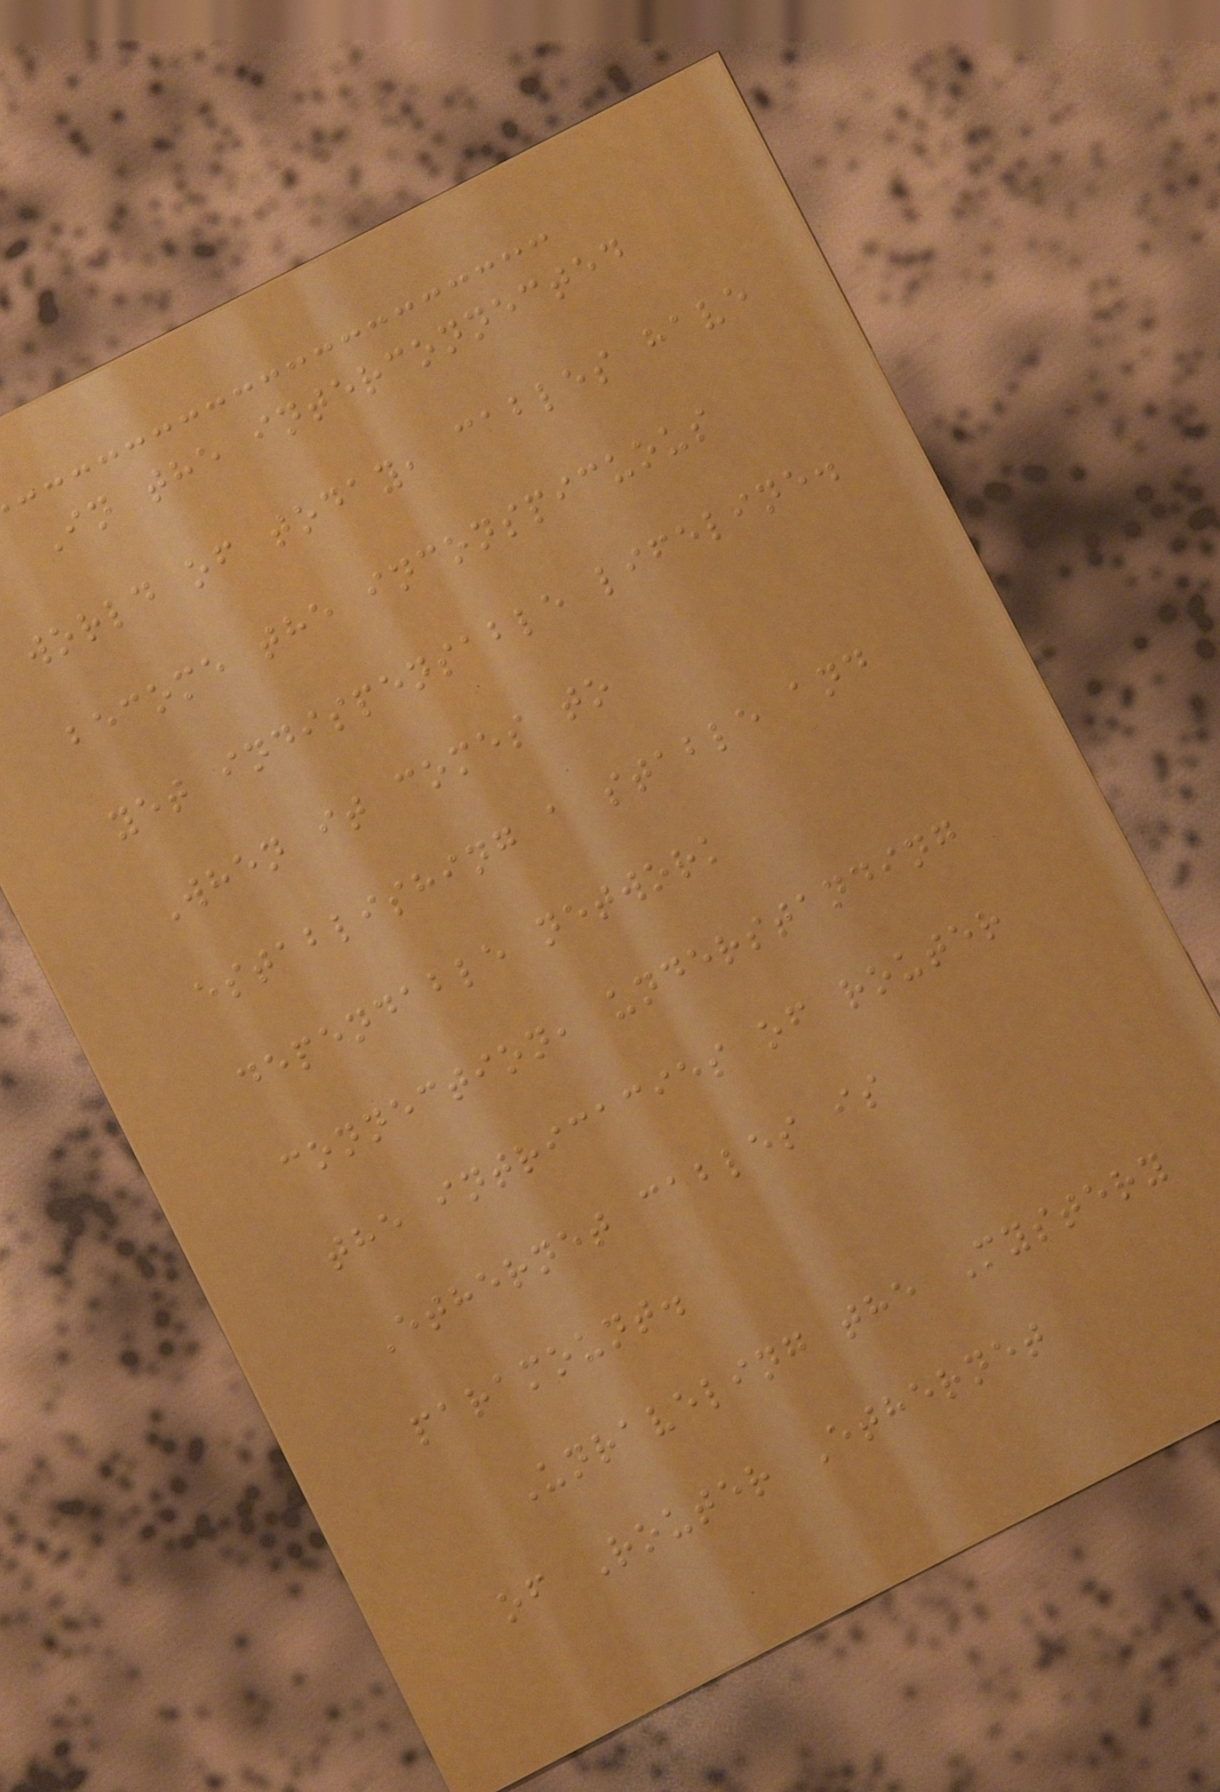In the interconnected
world of today, cables have
become the inconspicuous
yet indispensable lifeline.
When it comes to
establishing a stable and
dependable network
connection, understanding
the intricacies of router
Ethernet cables is
paramount.
Unraveling the Mystery
of Router Ethernet
